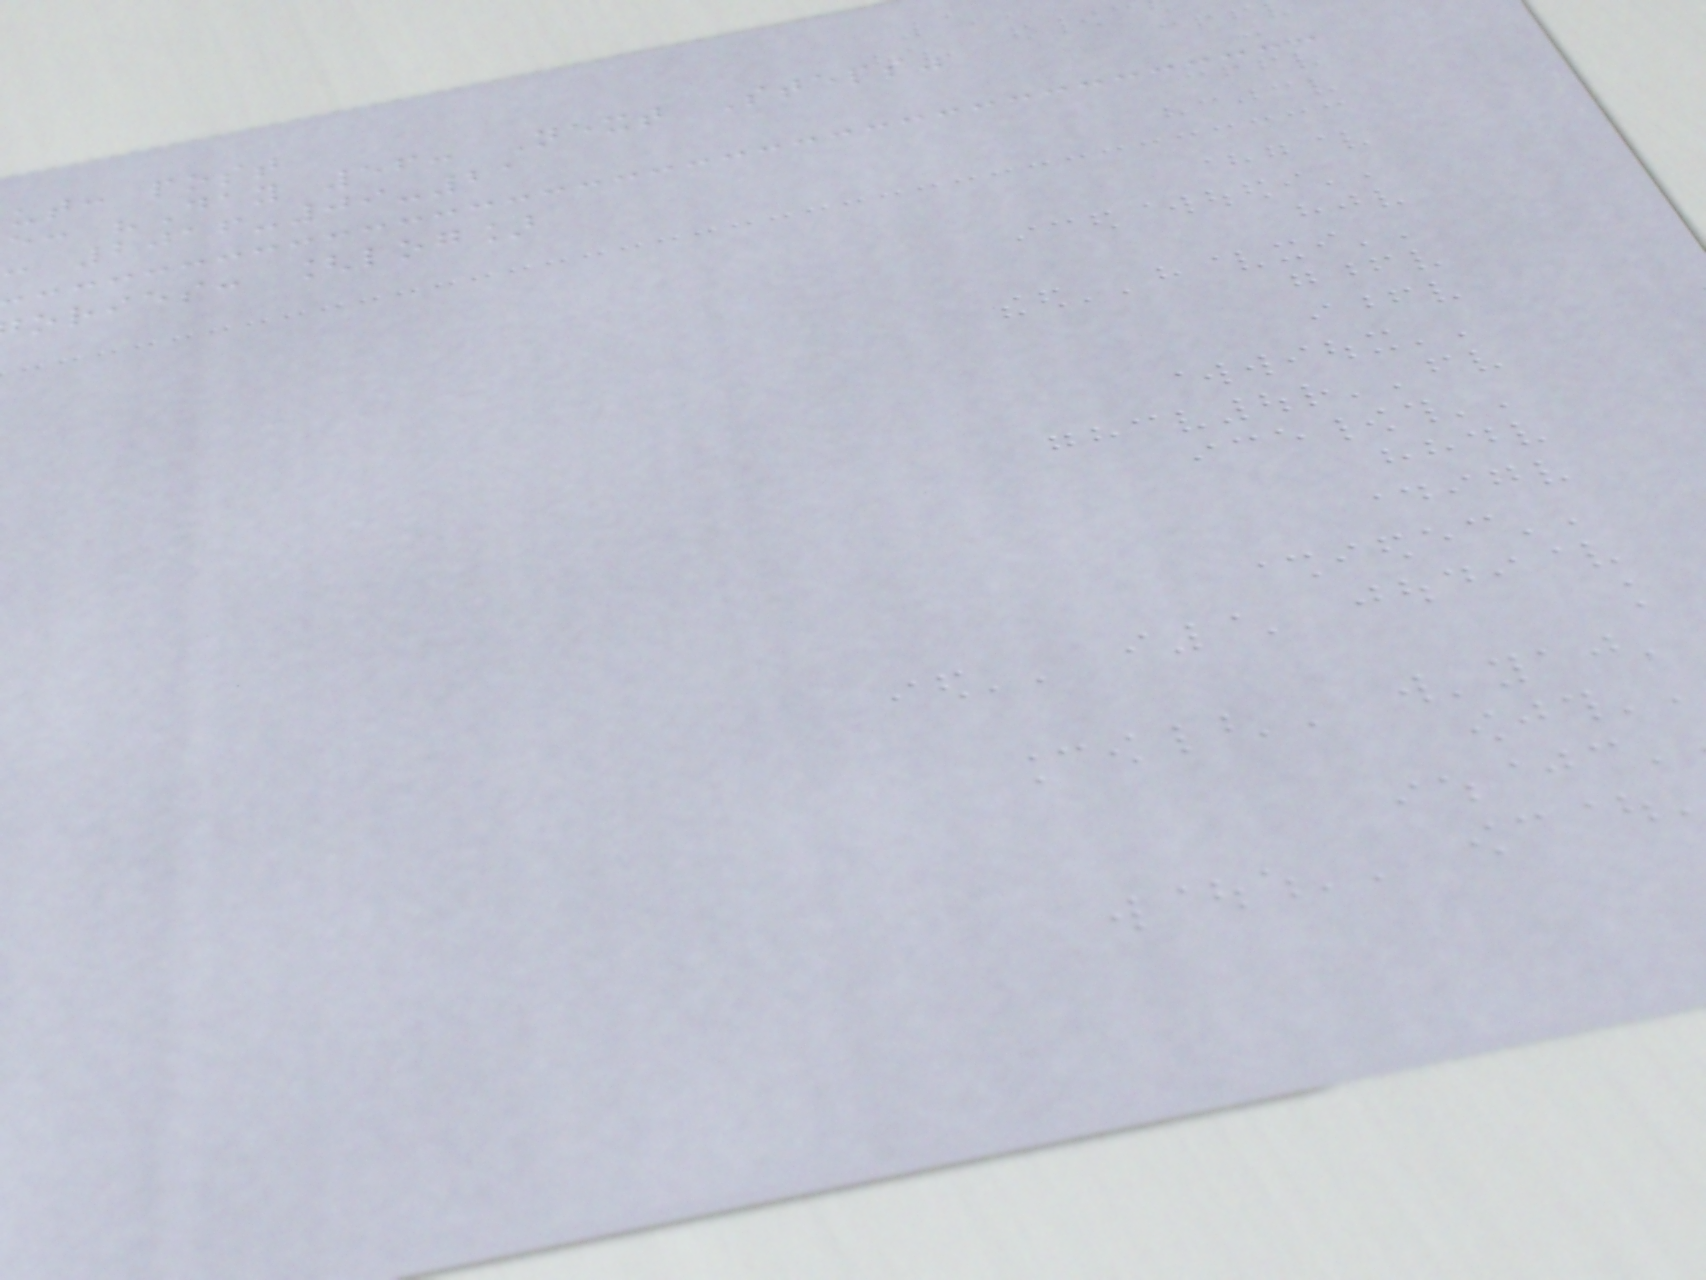ut: post
e: "Day 56: Next Steps"
: 2016-09-21
ories: [log]
